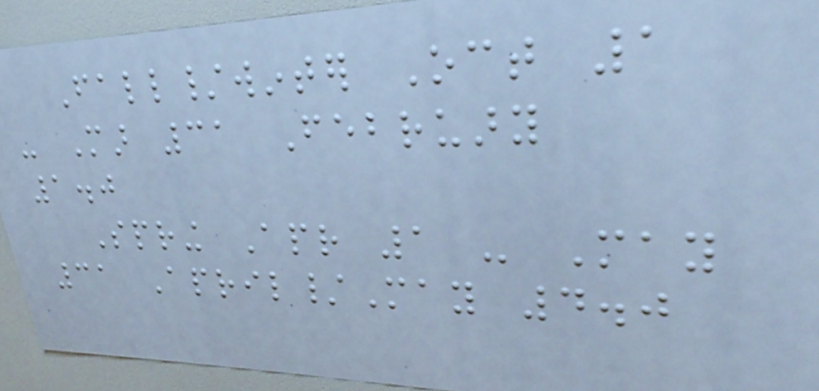Fall/winter Oct 1
- Mar 31 February
1.0
Spring Apr 1 - May
31 April/May 4.0
